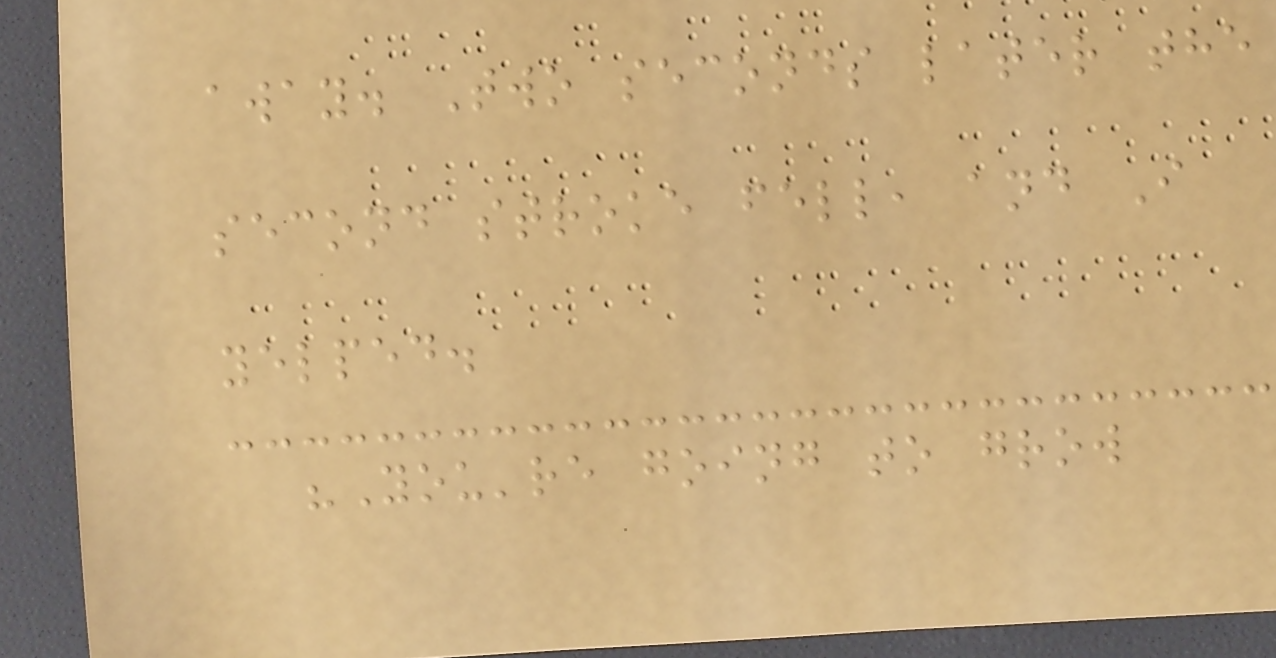away. Two seconds later the
second stroke fell, and I
yelped.
"You're going to grow
